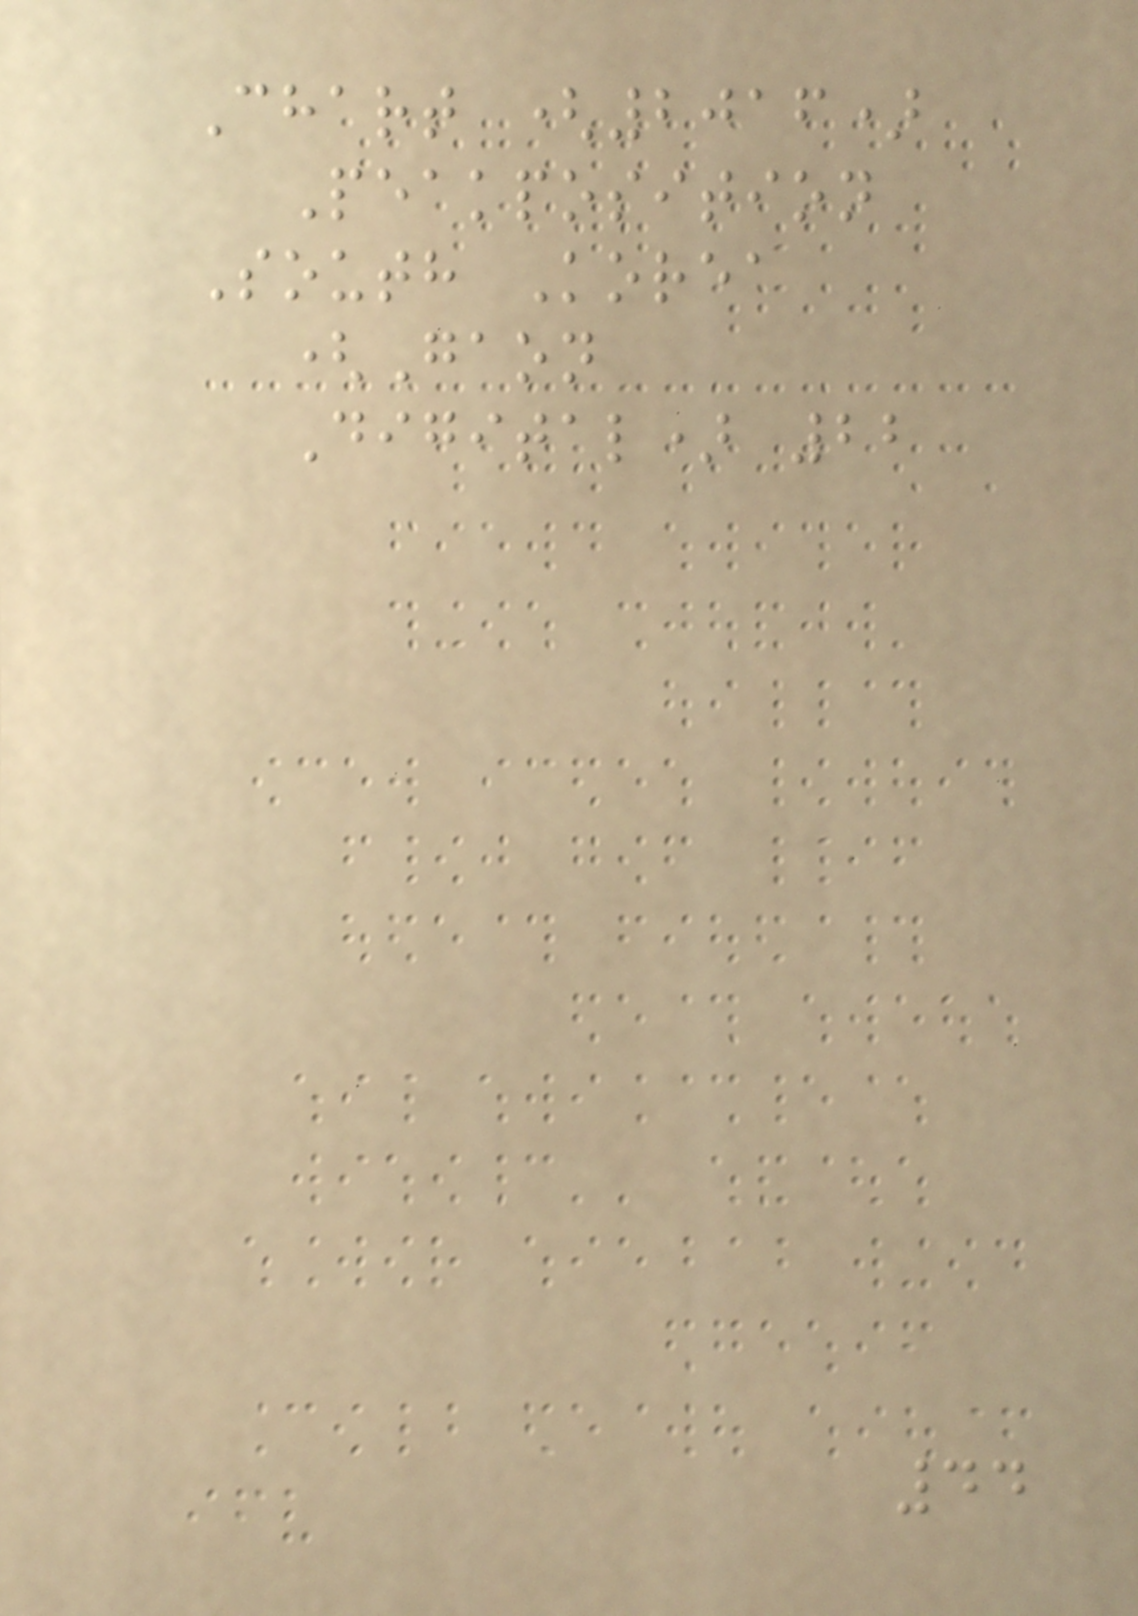Chart (2016)
Peakposition
South Korea
(Gaon
Digital) 22
44
